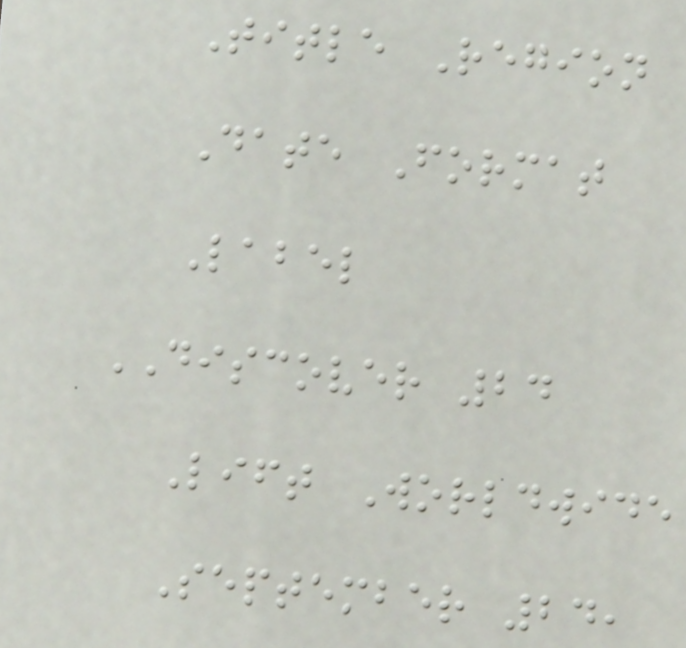Title Region
Date Format
Label
DISCOVER 24
Lift Worldwide
September 24,
